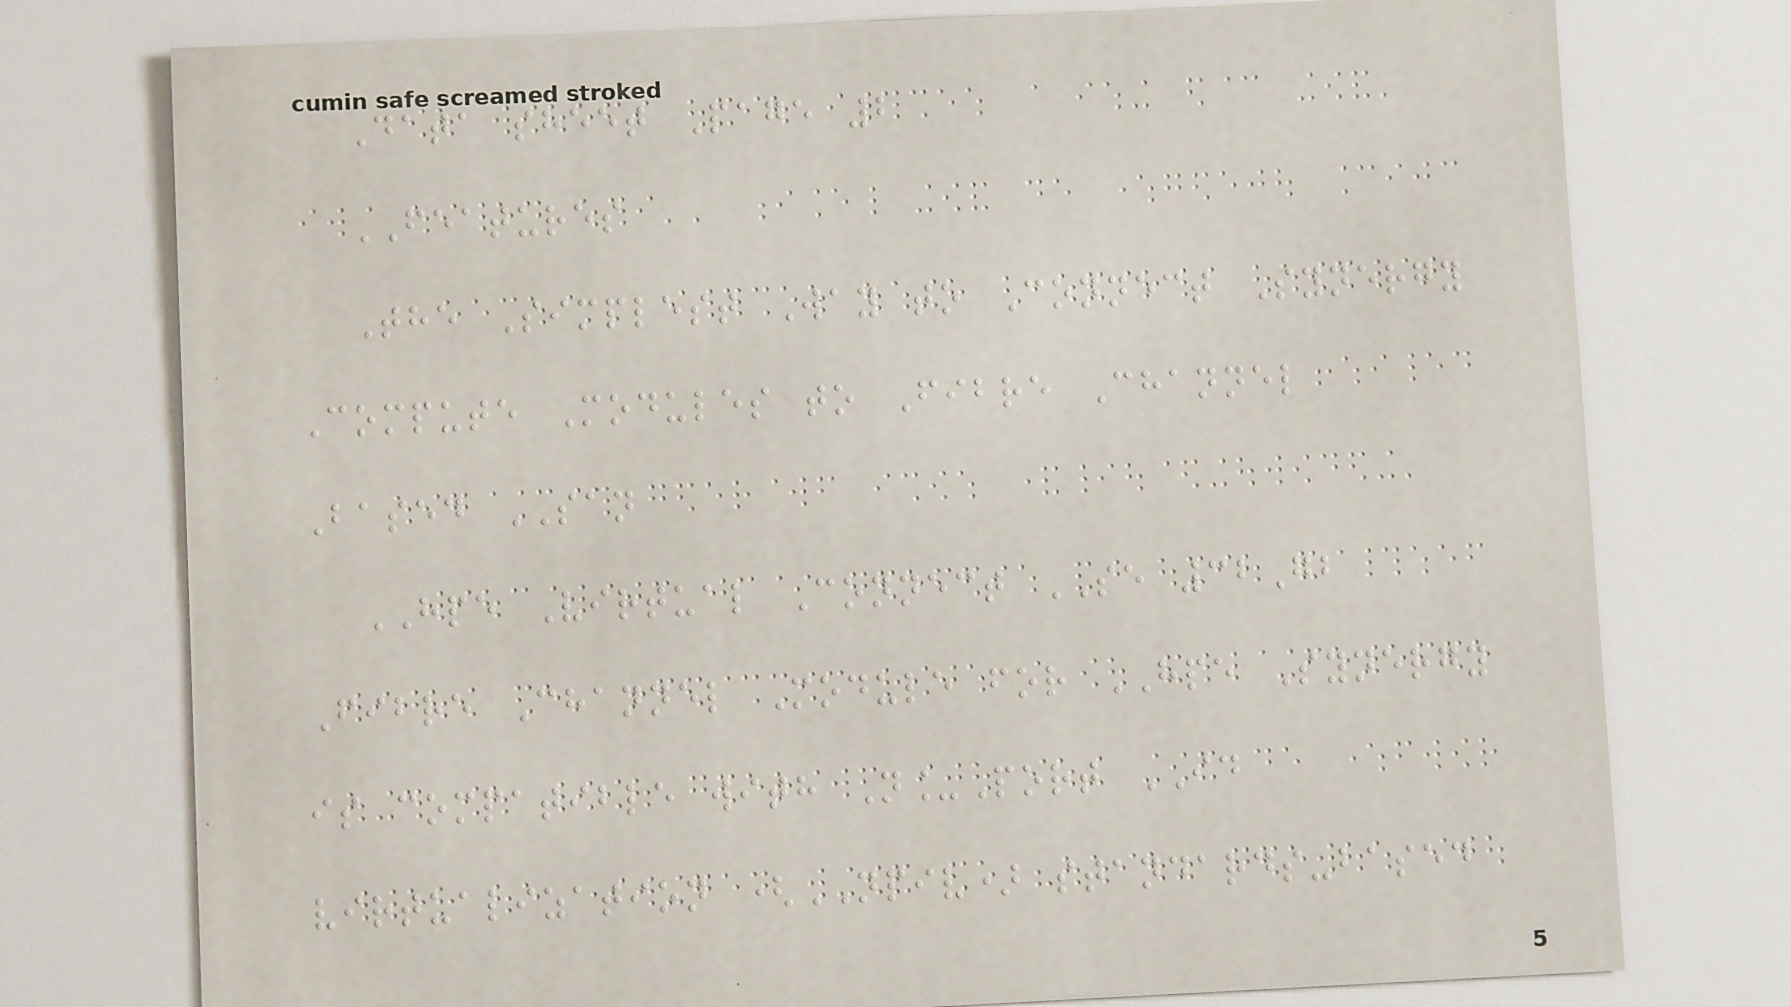Data sheet Page 2
FEATURES
The Simplest Way to Connect Synergy
Compute Modules to Fibre Channel
Based SAN
HPE Virtual Connect SE 32Gb
Fibre Channel Module for HPE Synergy
is compatible with N_Port ID
virtualization (NPIV) standards-based
